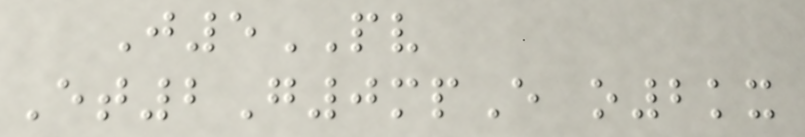J5PV
Et2G0mpE o2kx
